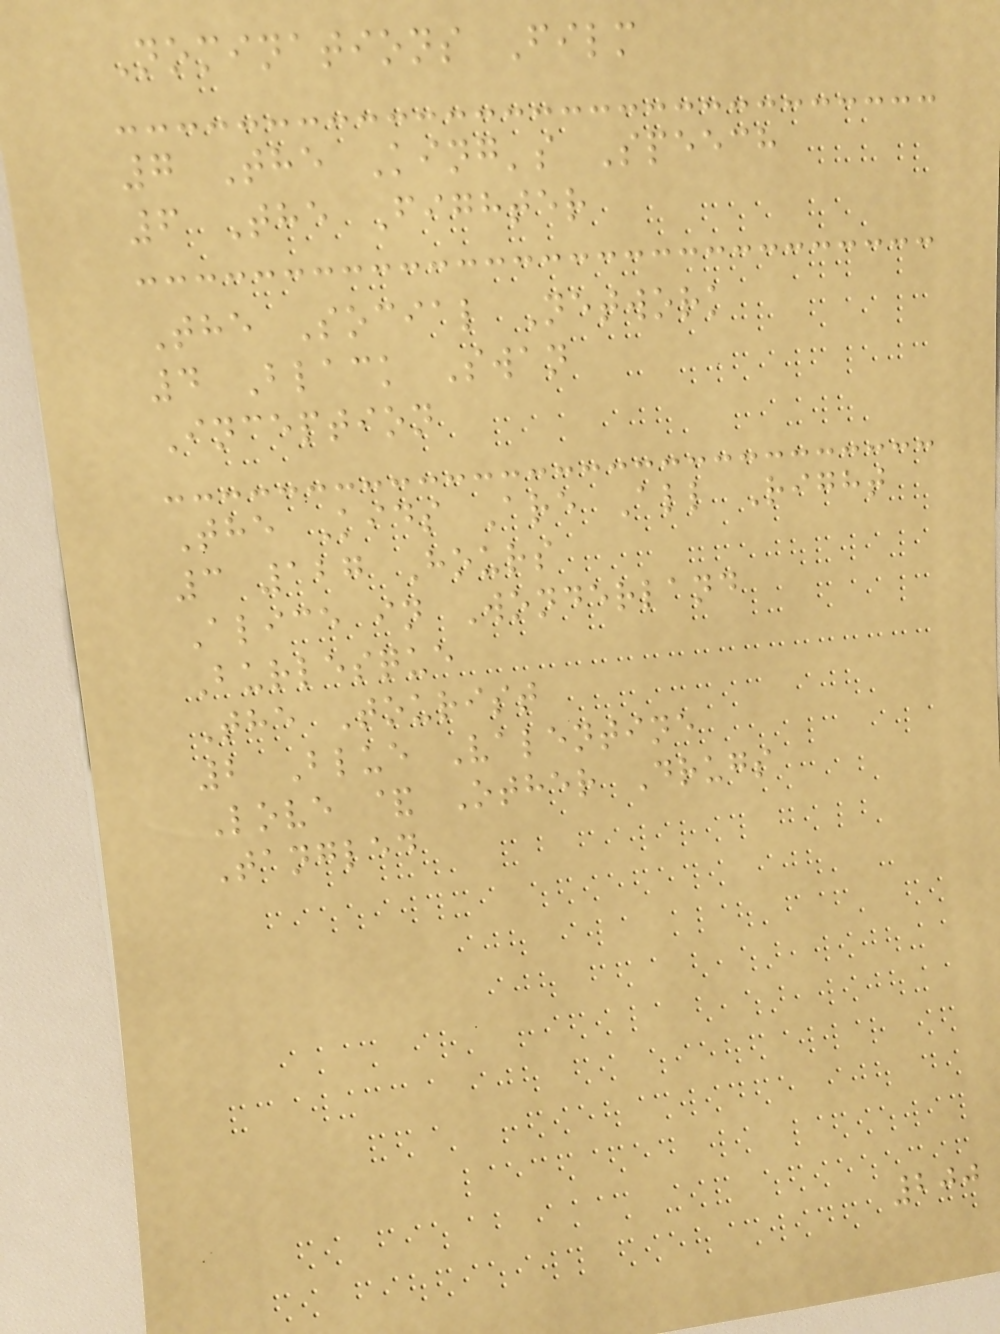Nominations Film
7 The King's Speech
6 The Fighter
The Social Network
4 Black Swan
Inception
The Kids Are All Right
3 127 Hours
Alice in Wonderland
Burlesque
The Tourist
2 Blue Valentine
Love & Other Drugs
Tangled
200
